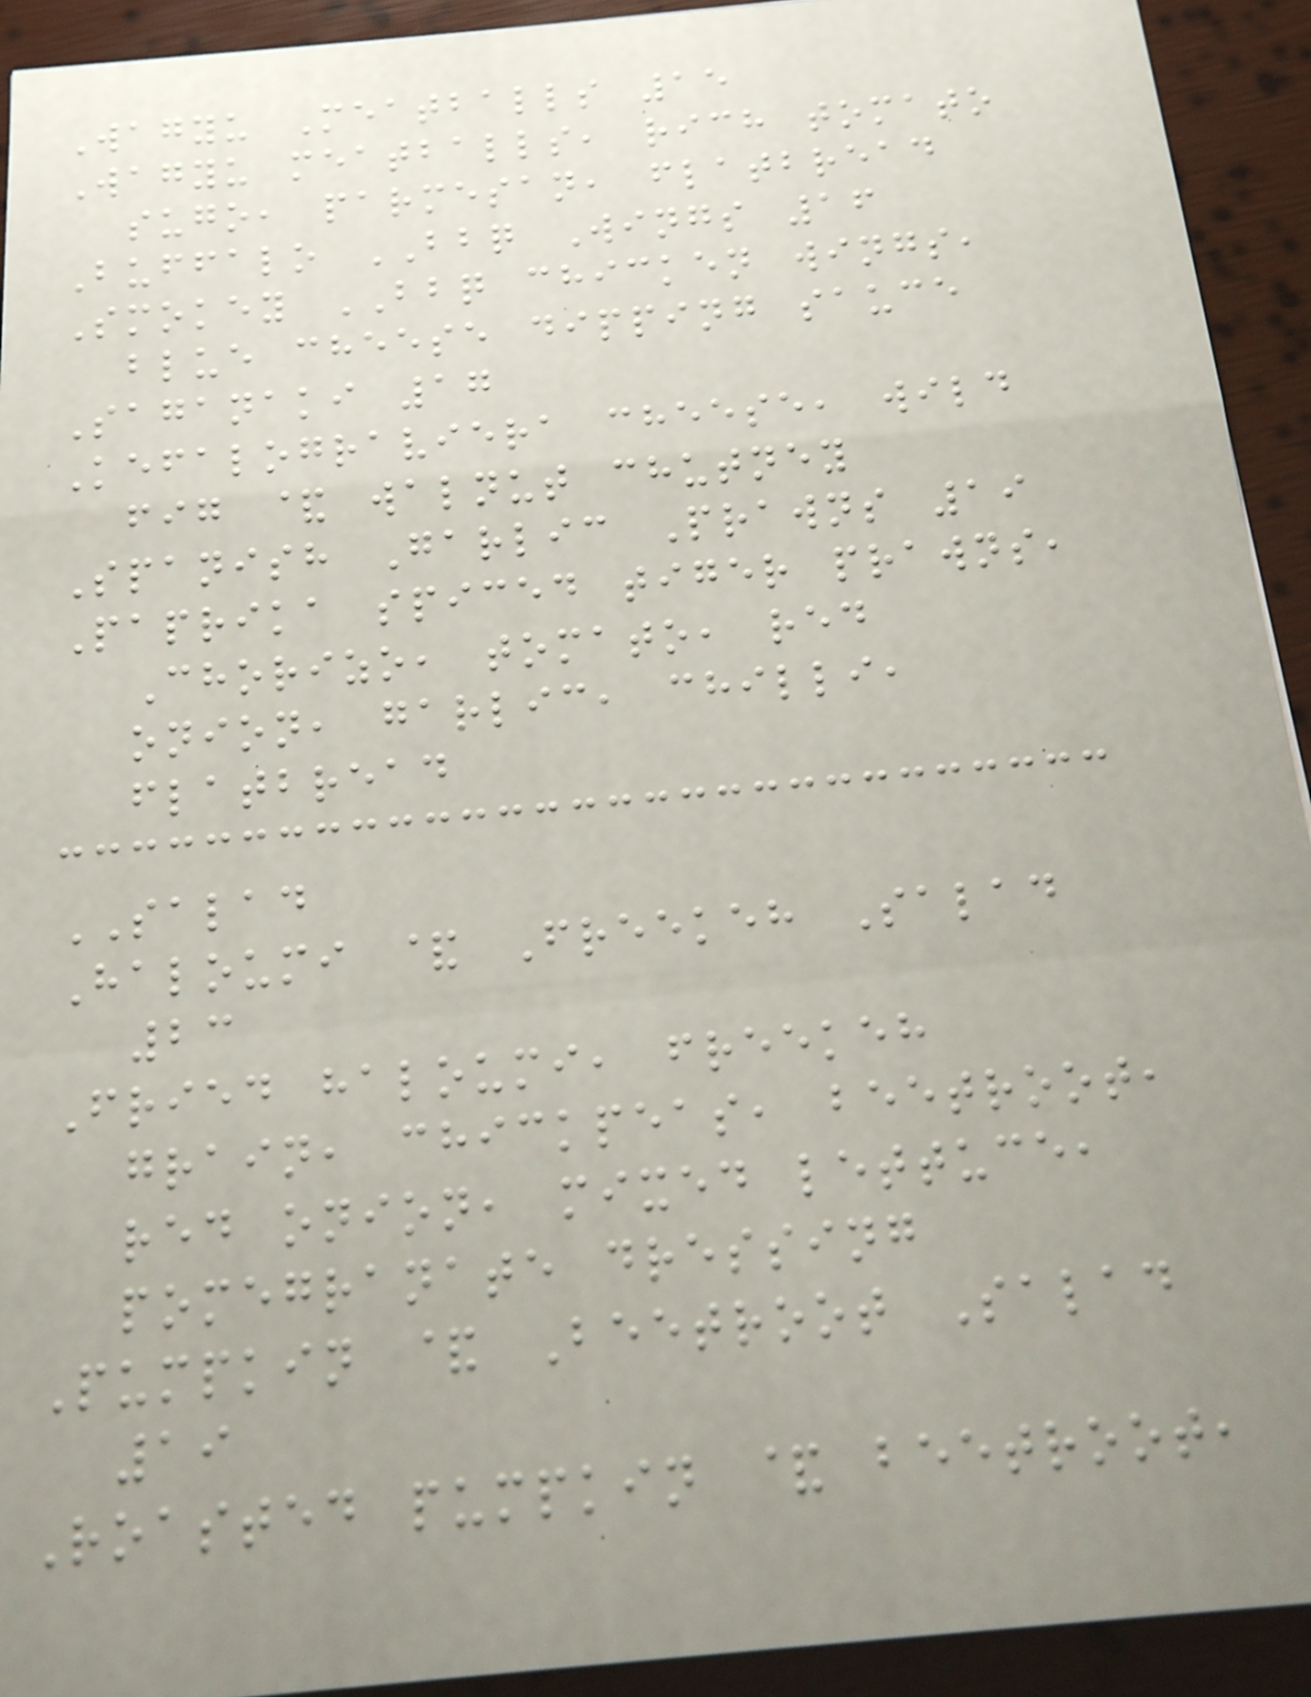Wagyu Meatballs 15
Wagyu meatballs, rich tomato
sugo, parmesan, flatbread
Buffalo BBQ Wings 16
Smokey BBQ chicken wings,
blue cheese dipping sauce
Saganaki 17
Kefalograviera cheese, wild
fig & walnut chutney
Spanish Garlic Prawns 19
Paprika spiced tiger prawns,
Chorizo, tomato, red
onion, garlic, chilli,
flatbread
SALAD
Haloumi & Freekeh Salad
23
Fried haloumi, freekeh
grain, chickpeas, beetroot,
red onion, mixed lettuce,
pomegranate dressing
Pumpkin & Beetroot Salad
19
Roasted pumpkin & beetroot,
